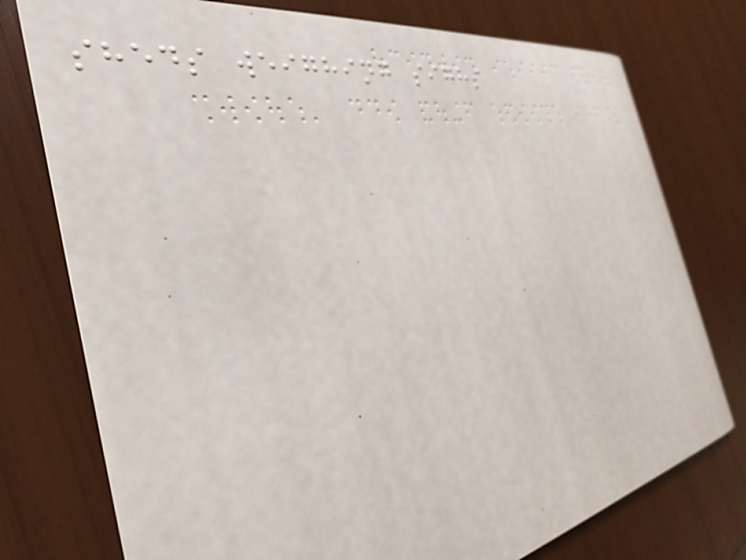sheds weighing sighs
